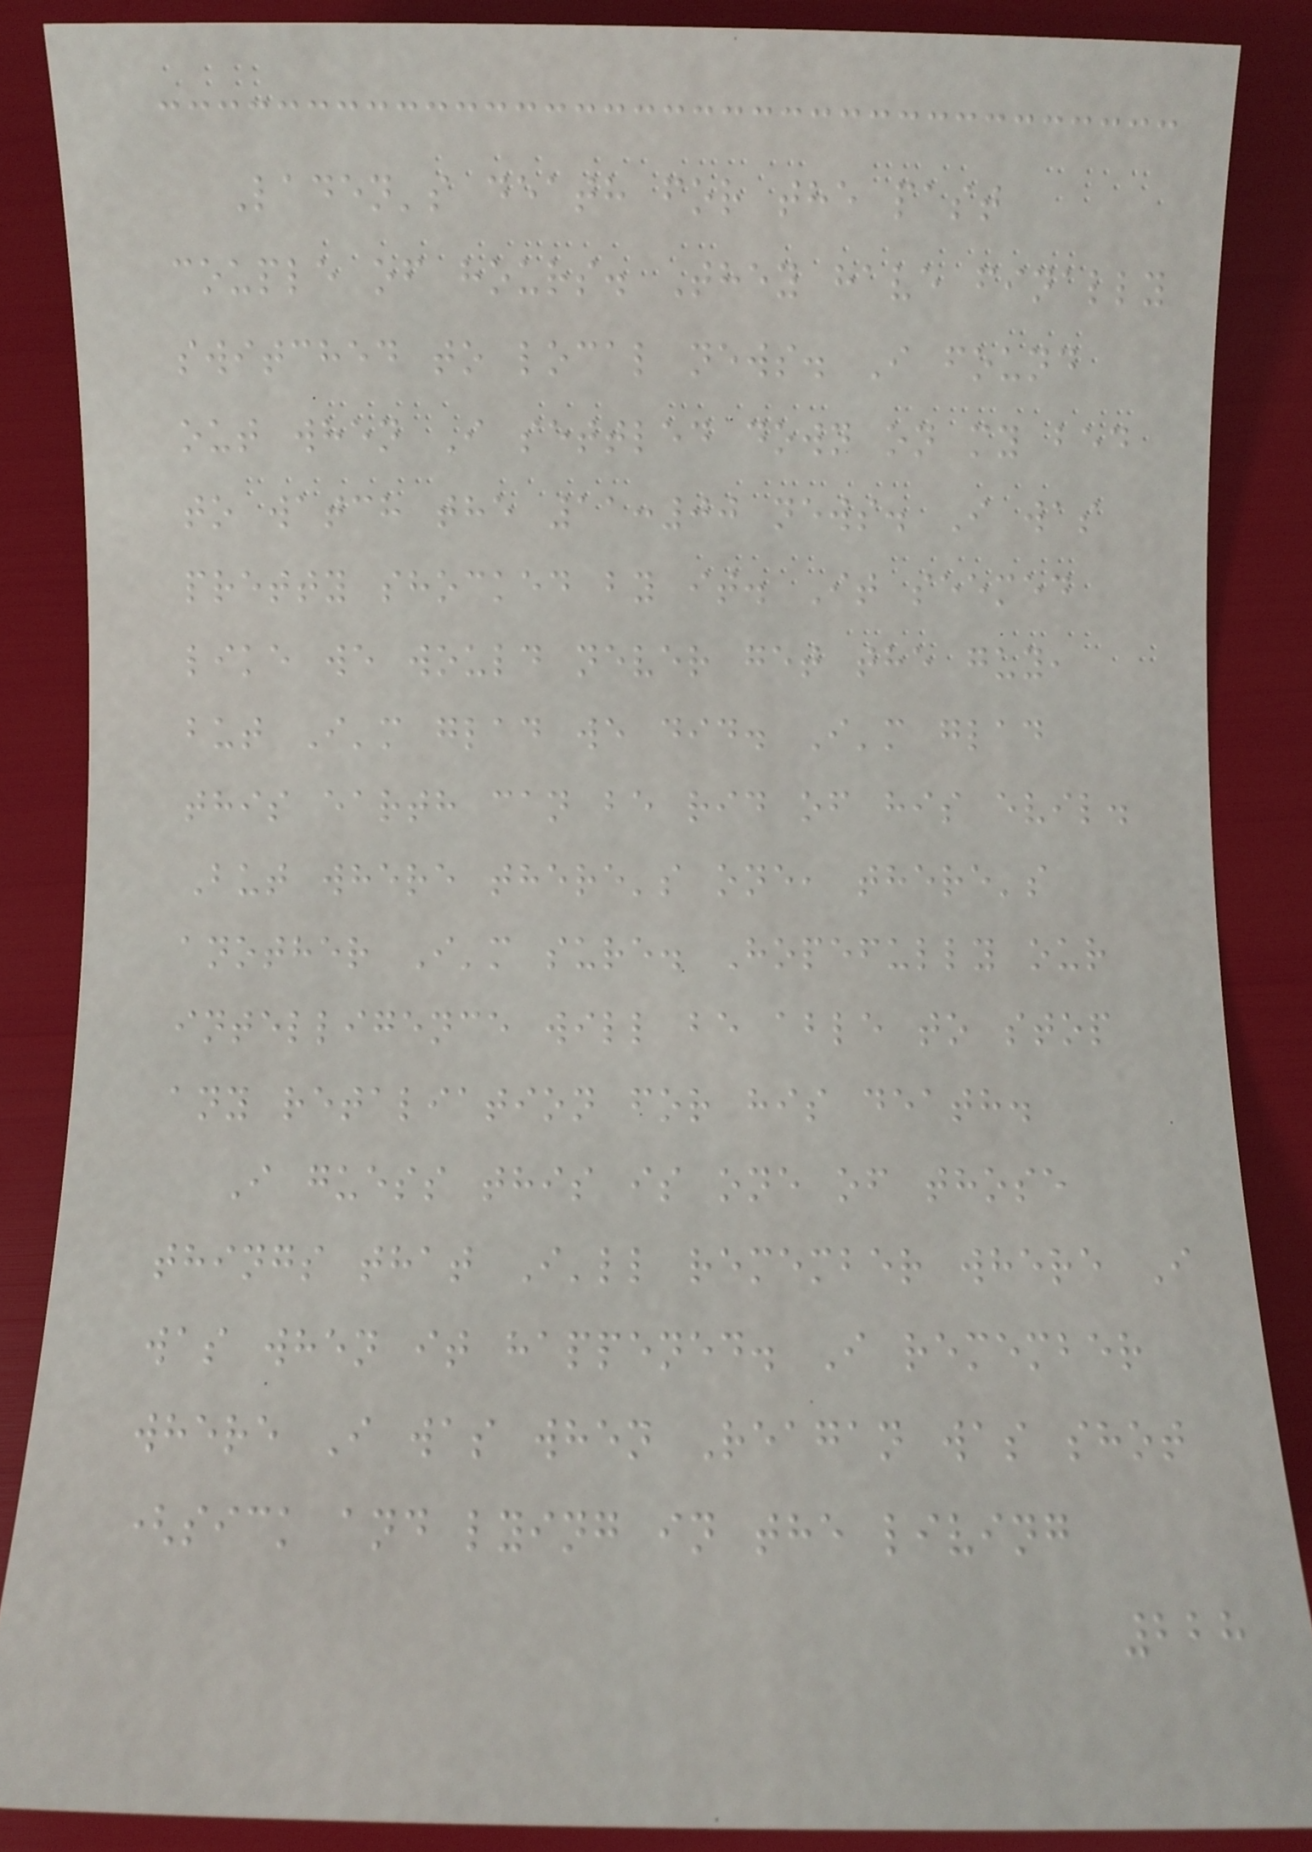Laden's death for the past
couple of hours. They have finally
switched to local news. I found
out when I settled down on my bed
to watch the 11:00 news. I was
pretty shocked by it. It seemed
like we would never get the guy,
but I'm glad we did. I'm glad
this earth can be rid of his evil.
But where there's one, there's
another I'm sure. Hopefully our
intelligence will be able to stop
any retaliation for his death.
I guess this is one of those
things that I'll remember where I
was when it happened. I remember
where I was when Reagan was shot
(sick and lying in the living
228
